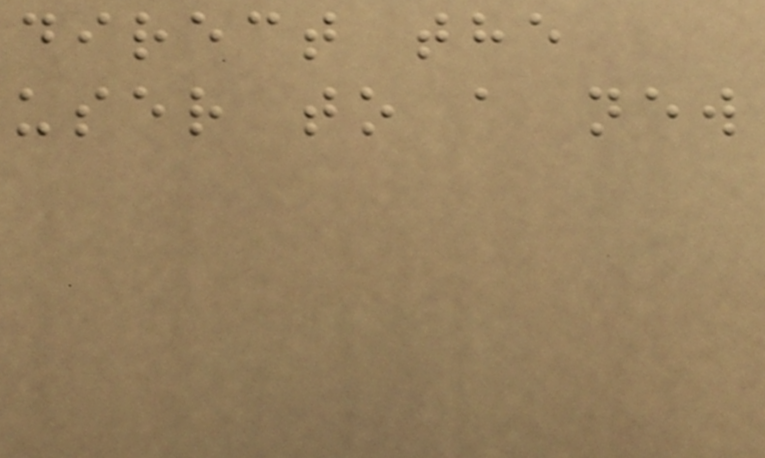direct the
user to a new
